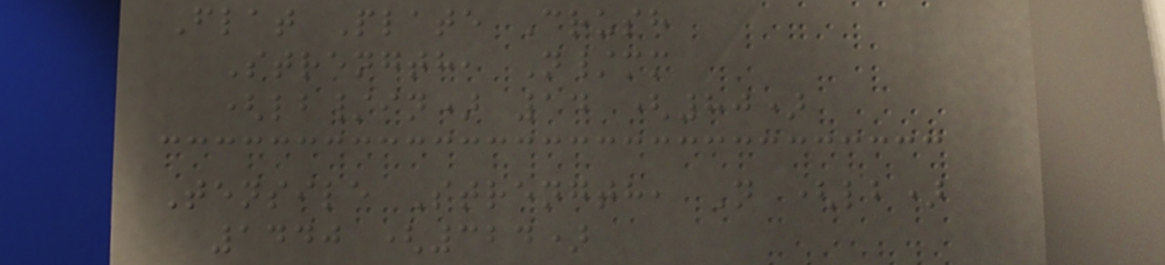Flat Plate Crush
Strength, N/mm
(lb/in) 14 (80)
Tensile Strength, N (lb)
1440 (324)
